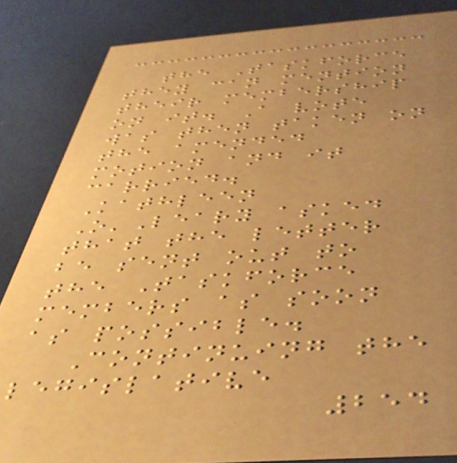the Taskforce
they can mention
their membership
on it. A vote
was then taken on
the amended
motion and it
carried.
Kathleen
O'Leary asked
that the letter
be sent out to
the Taskforce
members as soon
as possible.
Continuing the
legislative
254
